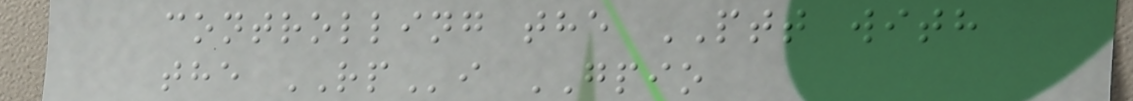controlling the PTT with
the RPi GPIO
